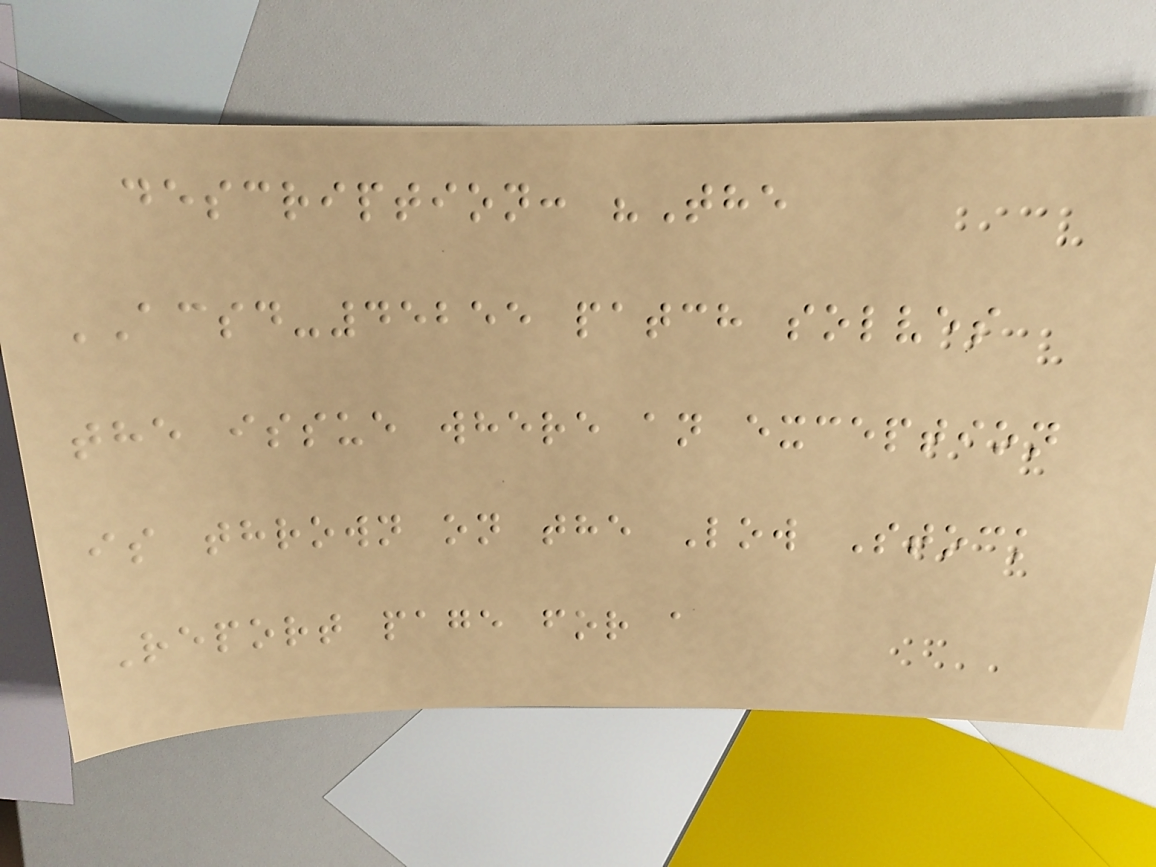description: "The
ACSD-45255 patch solves
the issue where an exception
is thrown on the Low Stock
Report page for a
